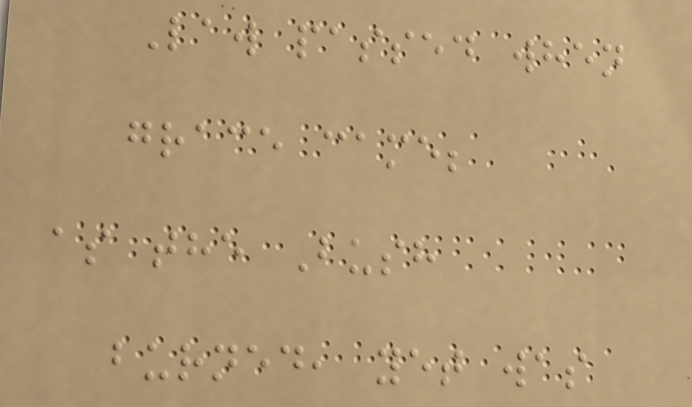Law passed when
grace came;
as the Bush
burned, yet was
